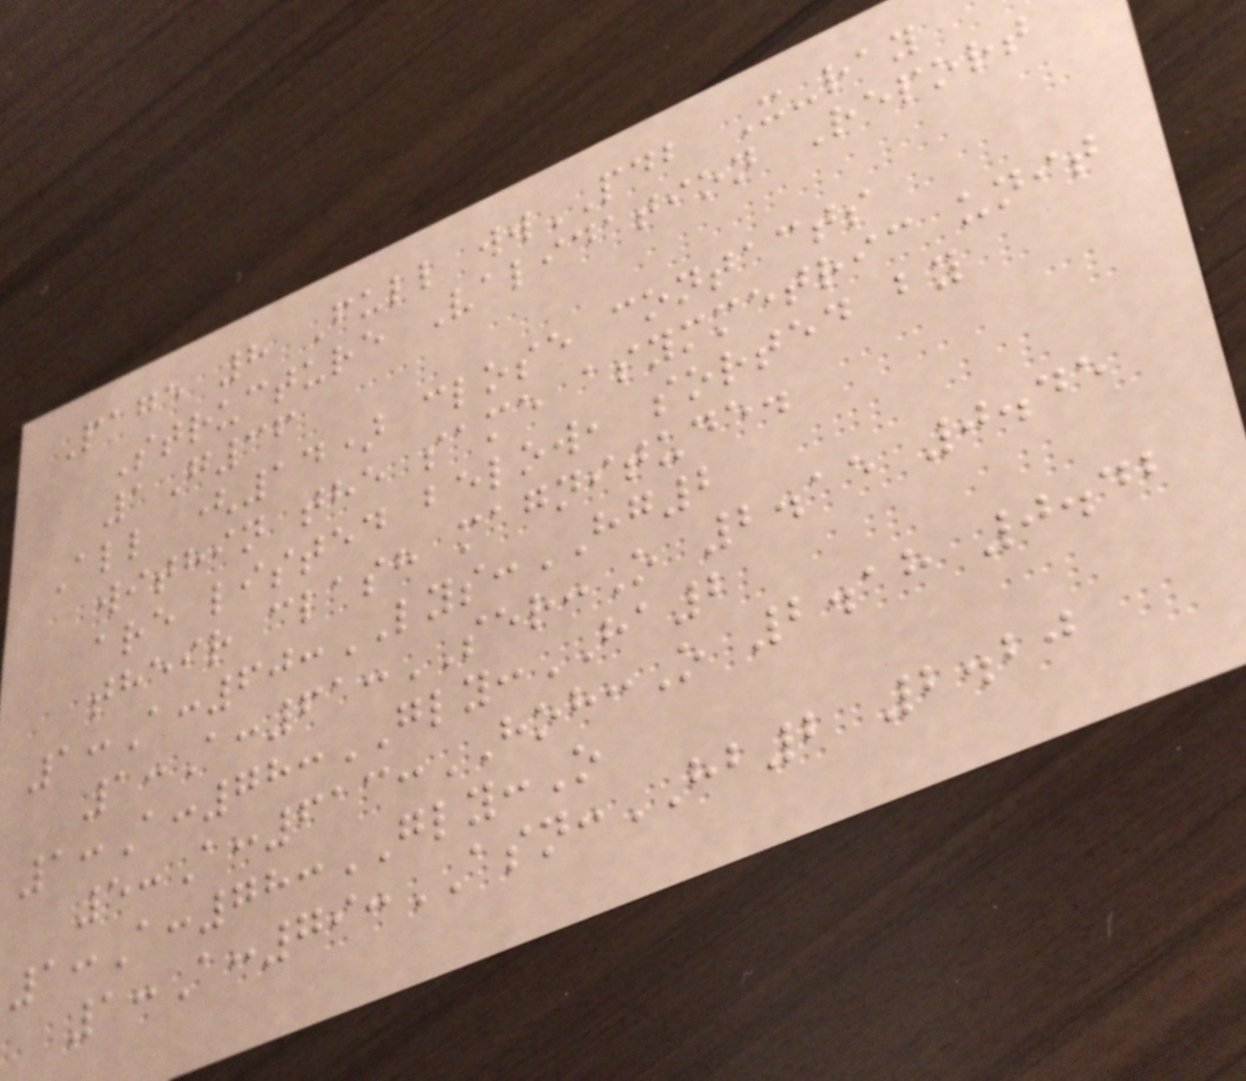Page 8 Full wwPDB X-ray
Structure Validation Report
1G36
All (14) close contacts
within the same asymmetric unit
are listed below, sorted by
their clash magnitude.
1:A:60:LYS:HG2
1:A:61:SER:O 2.15 0.45
1:A:78:GLY:HA2
5:A:613:HOH:O 2.18 0.42
1:A:78:GLY:O
1:A:79:ASN:HB2 2.20
